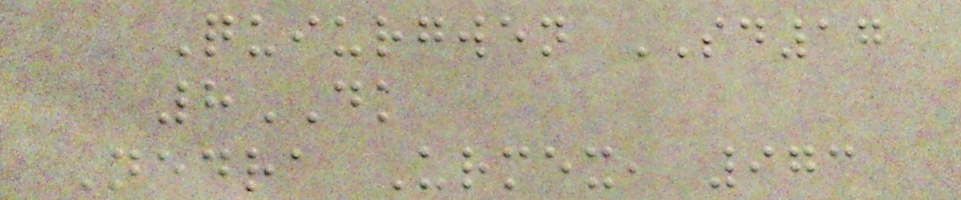Quiurgwen SD17
8DK
Nedra Urmex, 973
